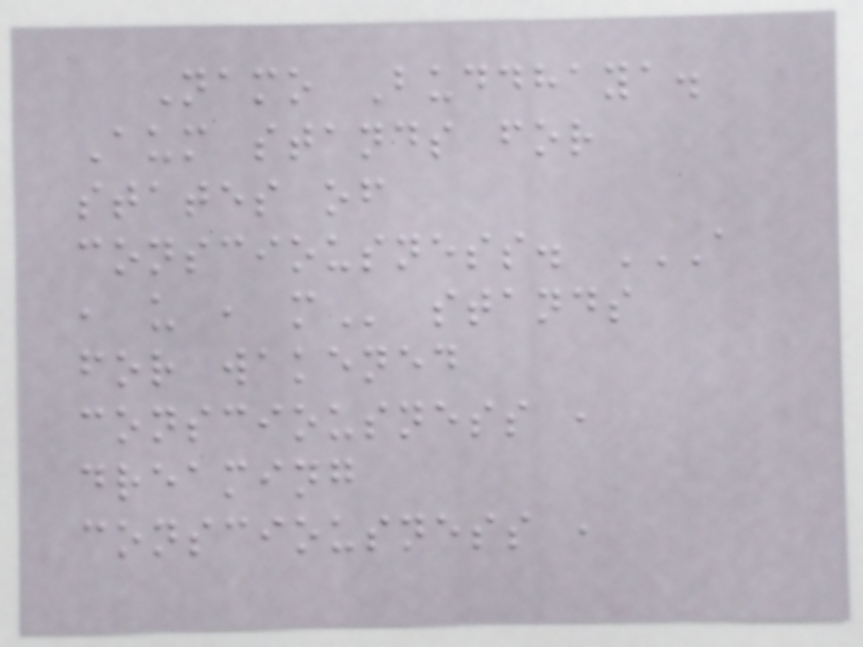Namo Buddhaya.
Aum stands for
states of
consciousness. A
, U , M stands
for wakened
consciousness ,
dreaming
consciousness ,
